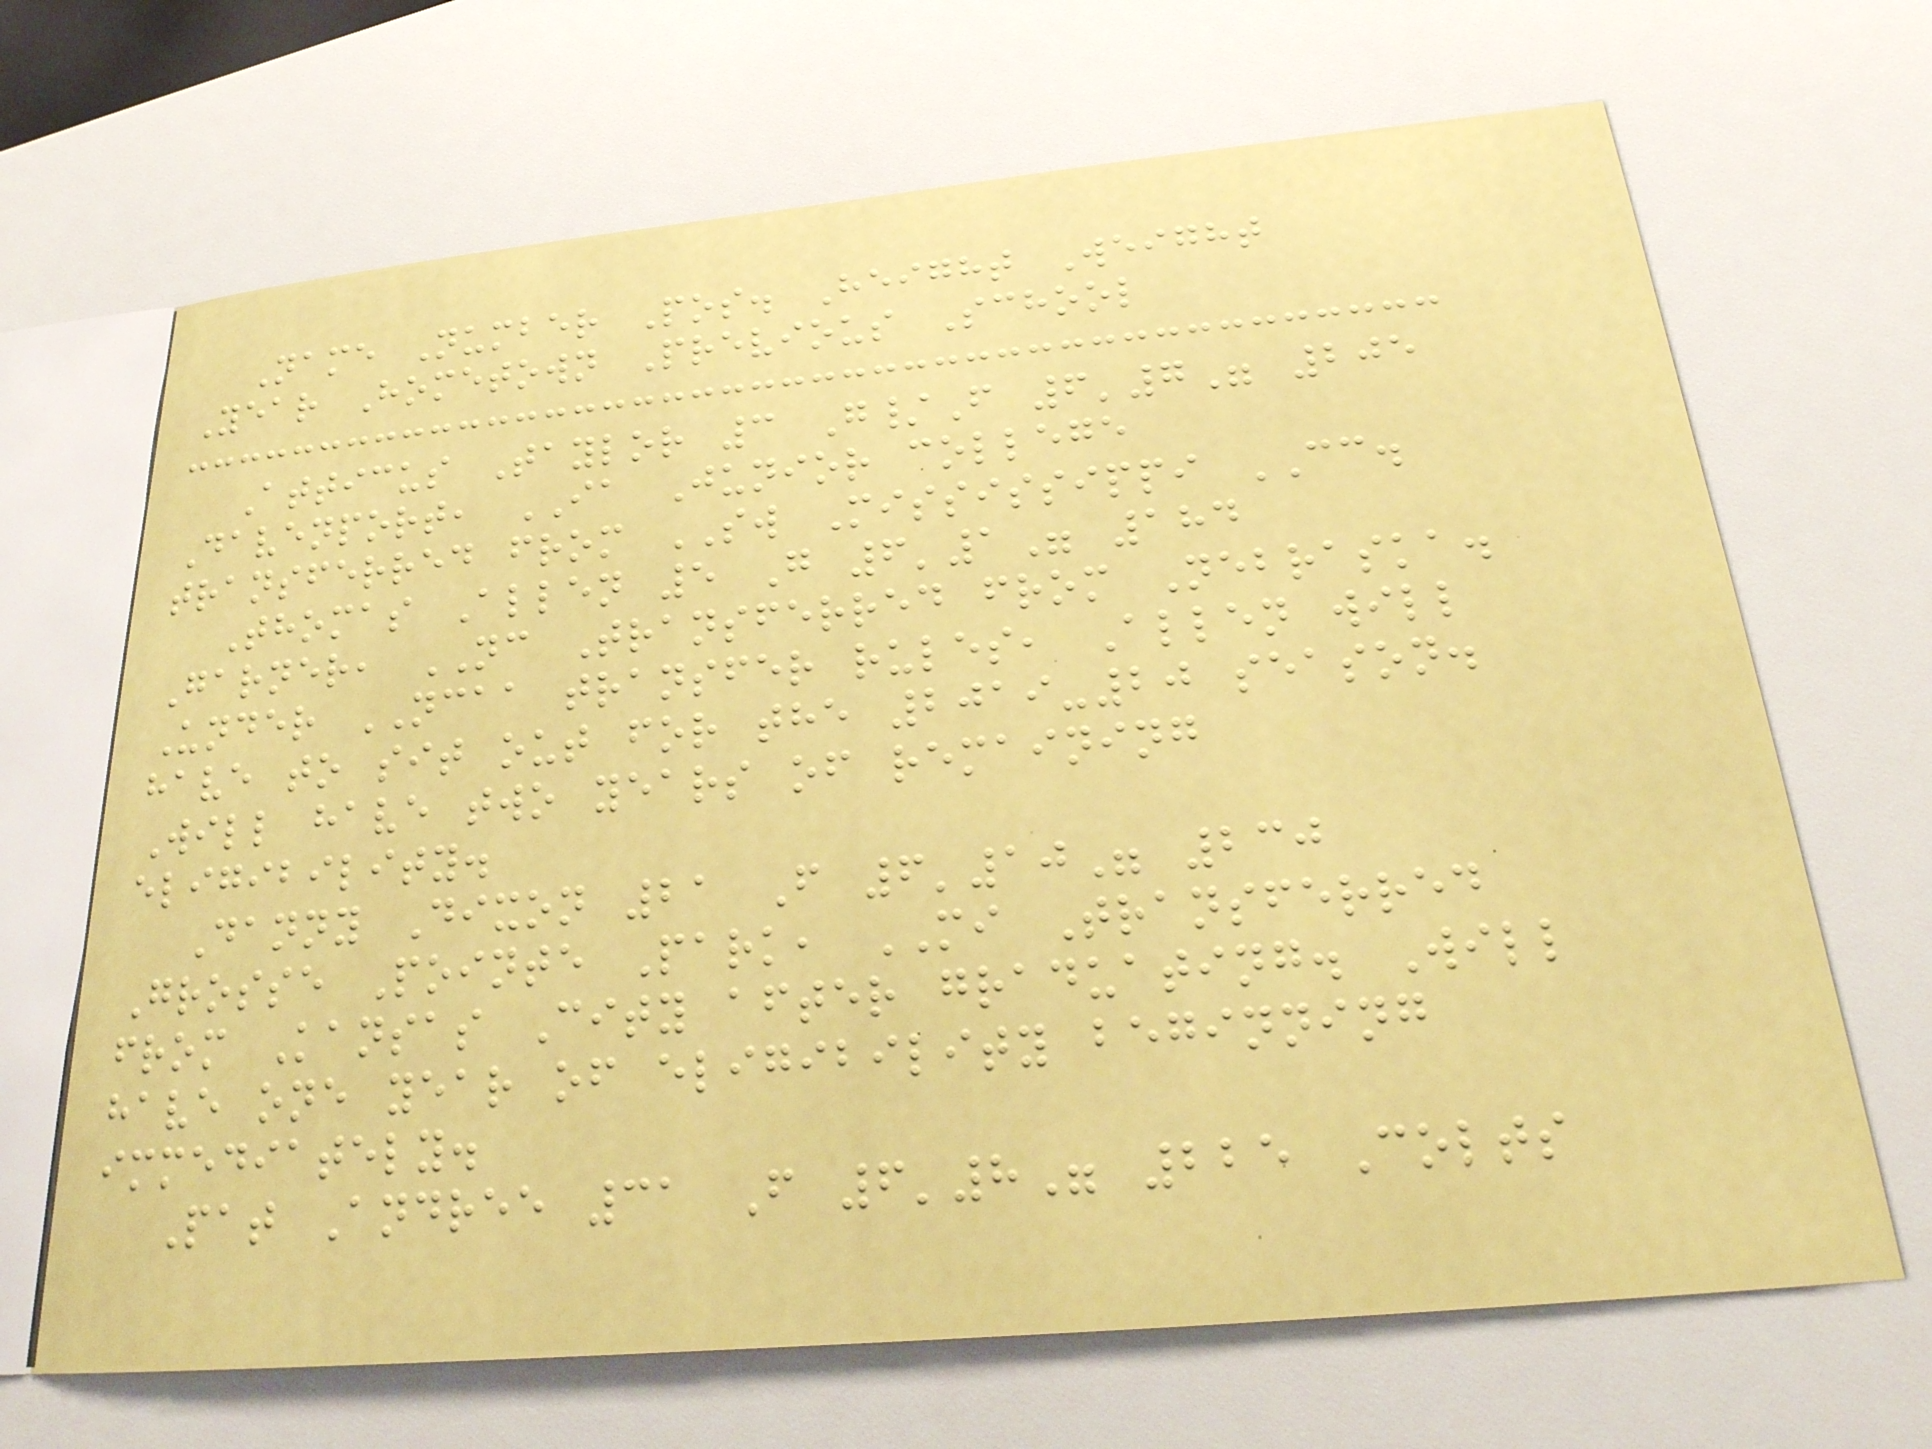Name Number Pos. Height Weight
Year Hometown Previous School
Atticus Taylor 3 G/F 6'7" 205
Davenport, IA Junior college
transferred from SW Mississippi CC.
Thomas Allen 5 G 6'1" 184
Garner, NC Transferred from Nebraska.
Under NCAA transfer rules, Allen will
have to sit out for the 2019-20 season.
Will have two years of remaining
eligibility.
Danny Dixon 21 F 6'10" 230
Grosse Pointe Park, MI Transferred
from Kansas City after graduating. Will
have one year of eligibility beginning
immediately.
Pat Andree 31 F 6'8" 225 Colts
